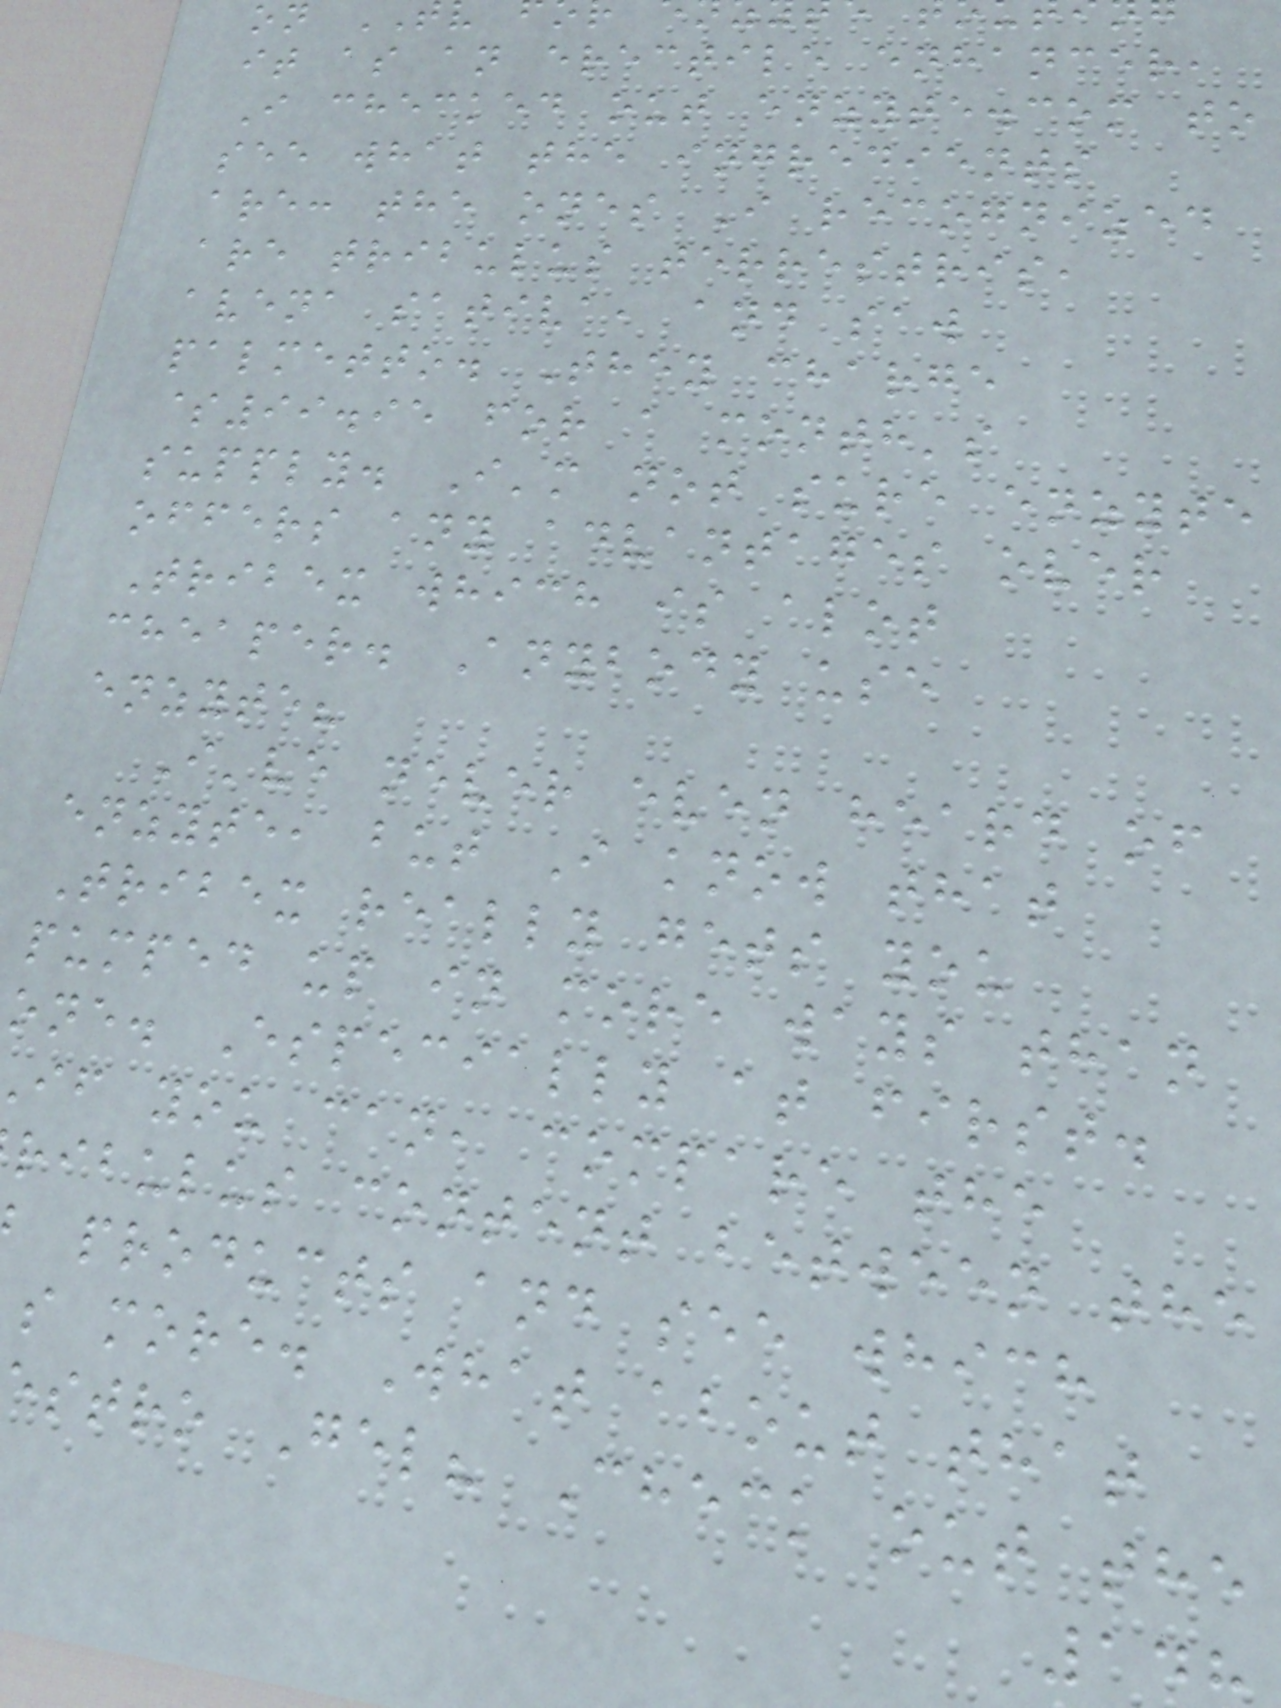it as an erectile enhancer,
I checked out enzyte.com to
see what the ingredients
are: the ones I recognized
are tribulus terrestris,
avena sativa, and saw
palmetto. They charge
$99.95 for a month's
supply. I'm not sure enzyte
offers any advantages over
Tribex which is alot
cheaper. Anybody use
enzyte?
I've never even heard of
enzyte, but I know that
Tribex really gets you
pumped up in more ways than
one. Especially at first.
if you can, compare the
ribulus content between the
products and see which
s more. What about that
estro Gel? Check out the
